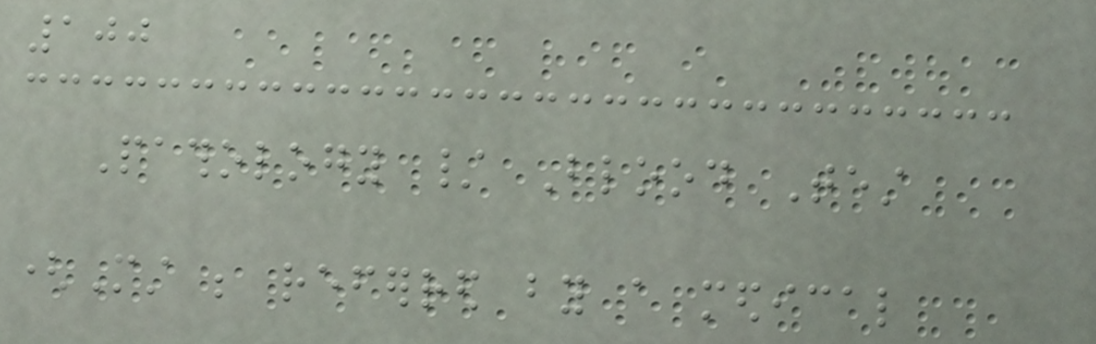100
Pathology / Blood Test
(Must be referred by a medical
